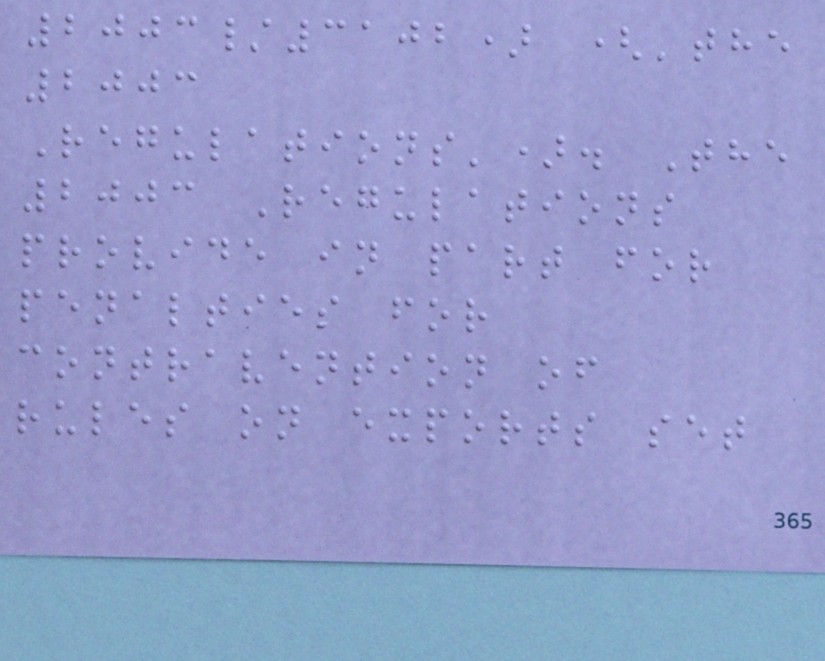2003/3102) ('the
2003
Regulations'). The
2003 Regulations
provide in part for
penalties for
contravention of
rules on exports set
